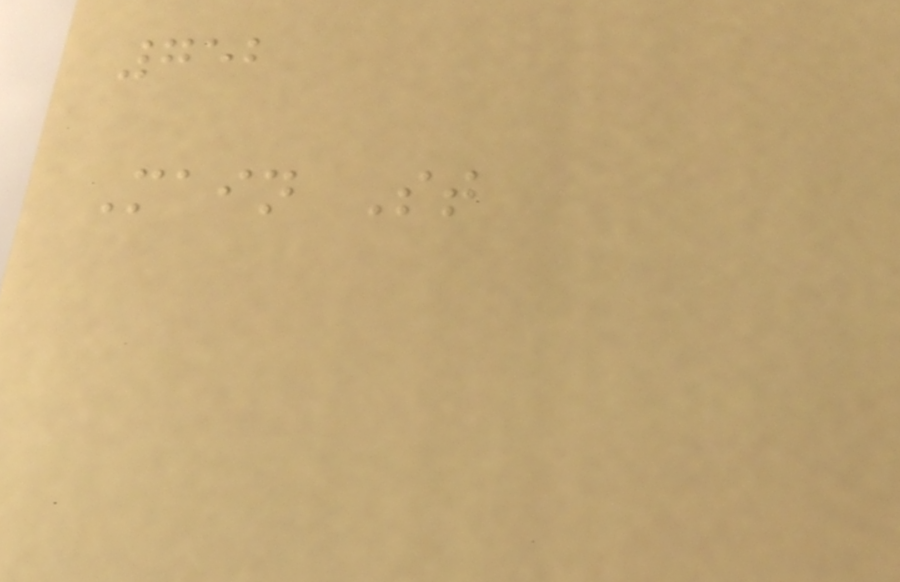752
Main St
